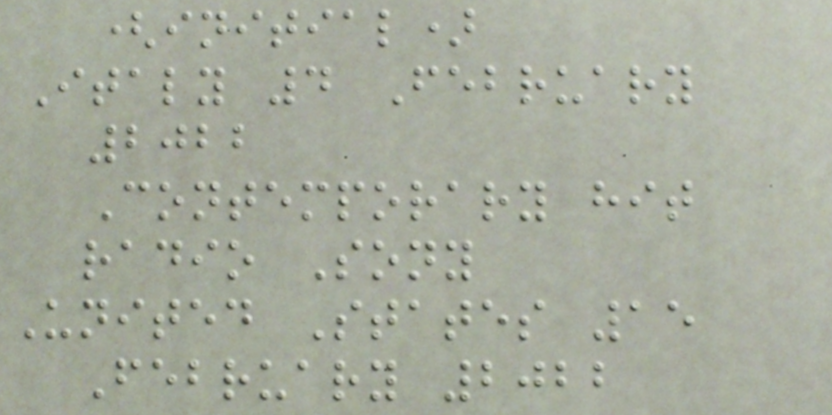(initial)
Italy 4 February
2022
Contemporary hit
radio Sony
United States 15
February 2022
